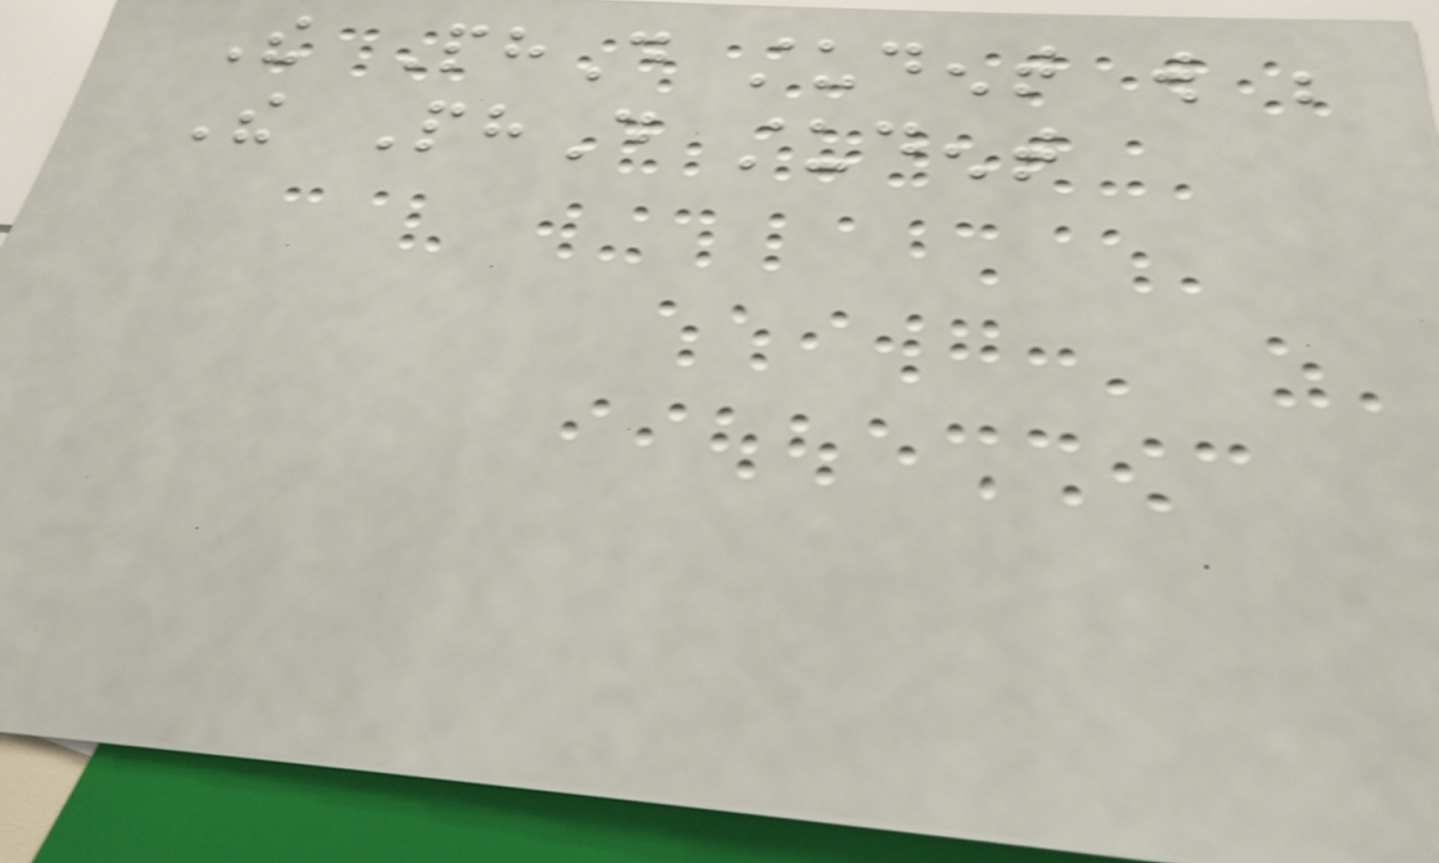The PhD student will be
The PhD student
